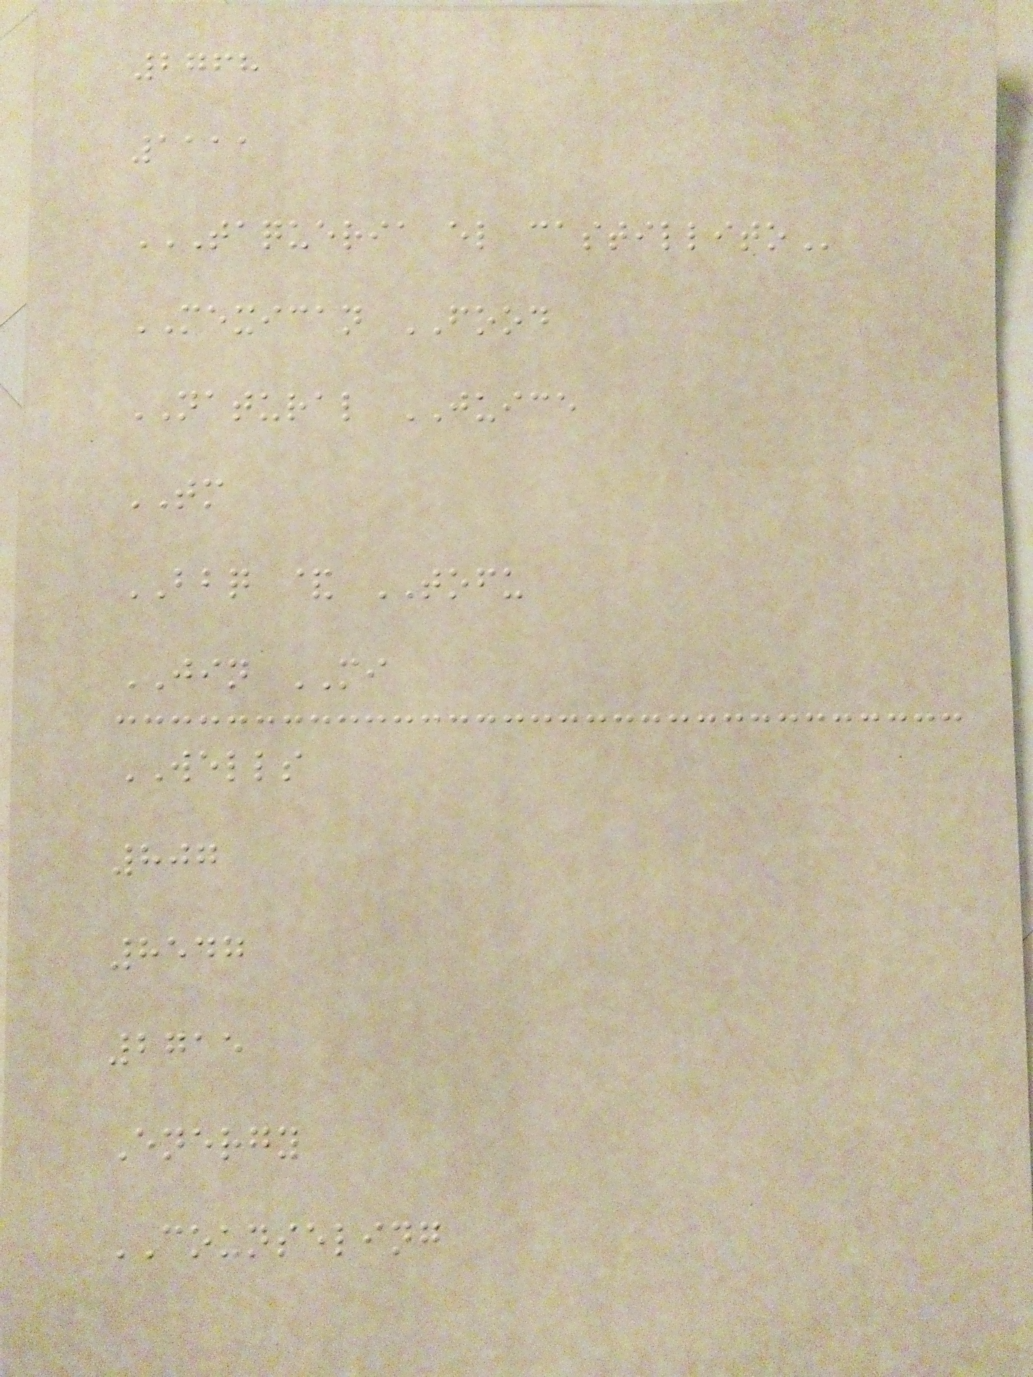2768
1111
TAQUERIA EL CASTILLITO
MEXICAN FOOD
NATURAL JUICE
TM
BBQ & TOFU
JIN MI
WELLS
807
8547
2715
Energy
COUNSELING
